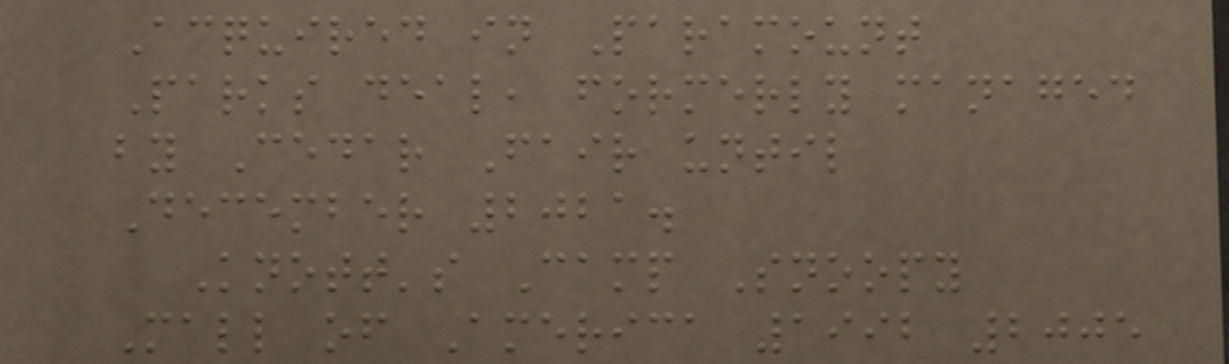Acquired in Paramount
Parks deal, formerly managed
by Cedar Fair until
December 2021.
Knott's Camp Snoopy
Mall of America 1992 2005
